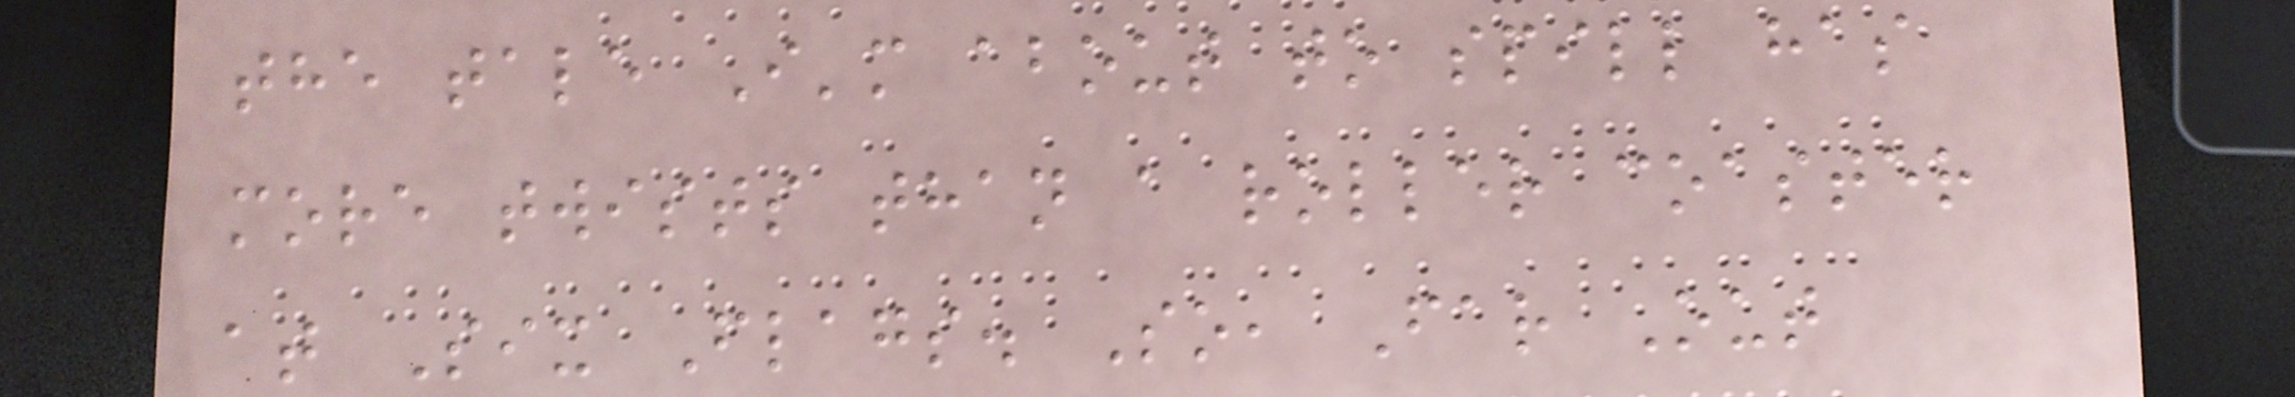the tale I'm about to spill has
more twists than a roller coaster
at Six Flags. So, Far Out
